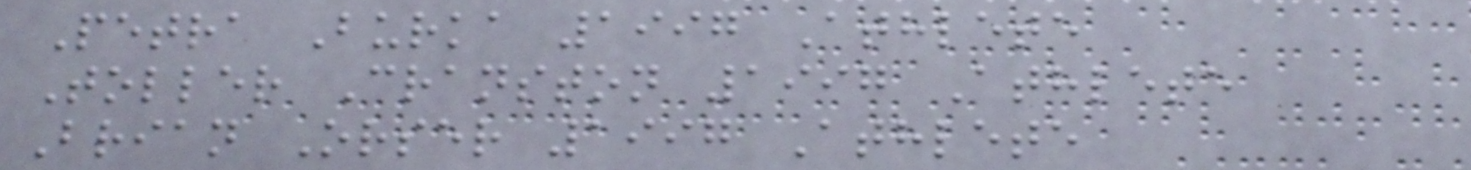Petra Burka 1997 Athlete
Toller Cranston 1997 Athlete
Brian Orser 1997 Athlete
